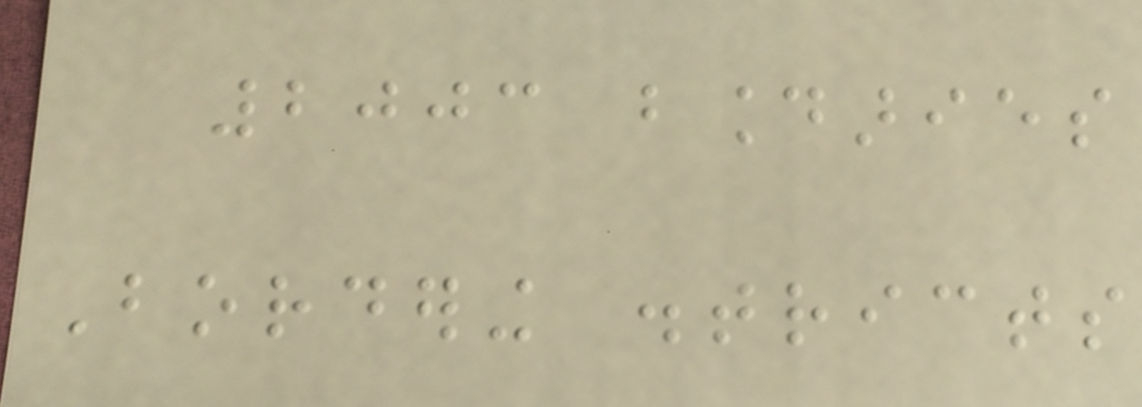2003 boundaries
Bordering districts
